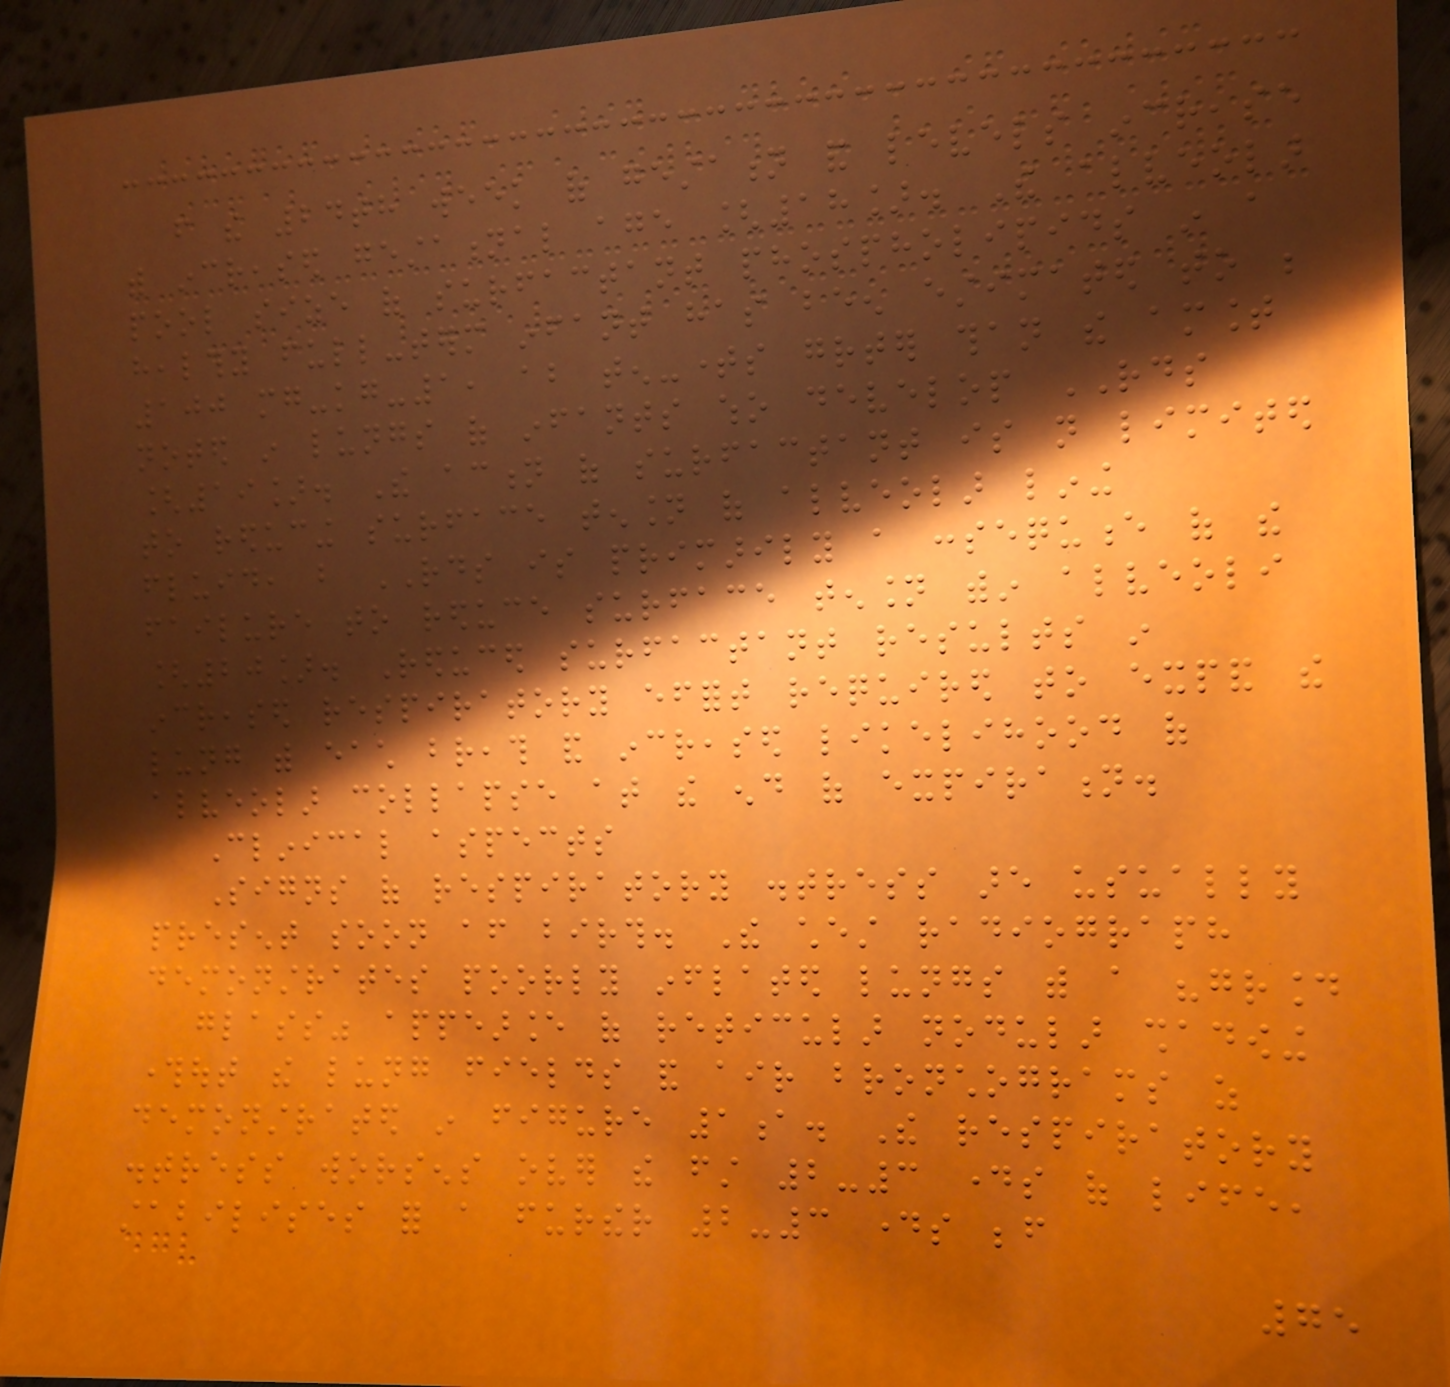from the 24th week of gestation and levels increase
with increased gestational age [18]. The alveolar
pool size of surfactant phospholipids in a
healthy full-term infant has been estimated to be
100 mg-kg-1, about ten-times greater than the amount
noted in lungs of infants who develop RDS
[19]. The action of surfactant is not limited
to reducing surface tension of alveolar lining
fluid, but RDS is primarily a consequence of the
failure to reduce surface tension within alveoli
[20]. Reduced surfactant results in
increased respiratory effort required to expand the
lung with each breath and increased likelihood of
alveolar collapse at the end of expiration.
Clinical aspects
Signs of respiratory distress are usually
present soon after birth. The chest radiograph
demonstrates poorly inflated lungs with a "ground
glass" appearance of reticular nodular shadowing
throughout the lung fields and air bronchograms as
demonstrated in figure 1a. The respiratory
distress worsens over the first 2-3 days of life,
stabilises for a further 2-3 days before
75
